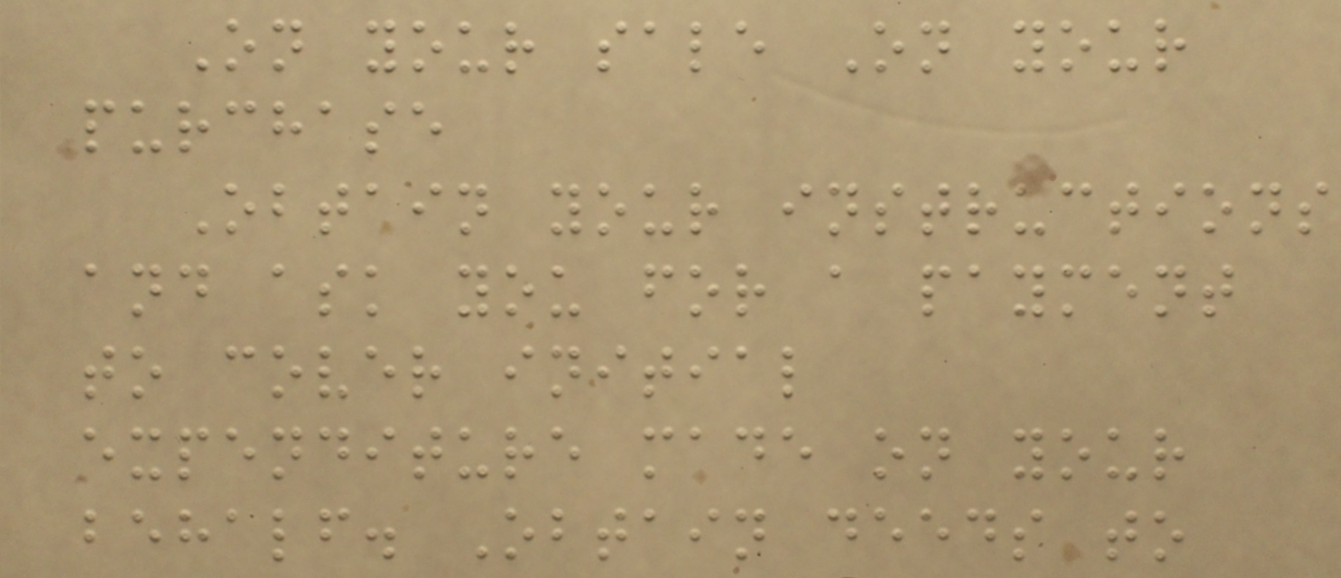On your sale On your
purchase
Obtain your instructions
and ask you for a payment
to cover initial
expenditure made on your
behalf. Obtain deeds to
